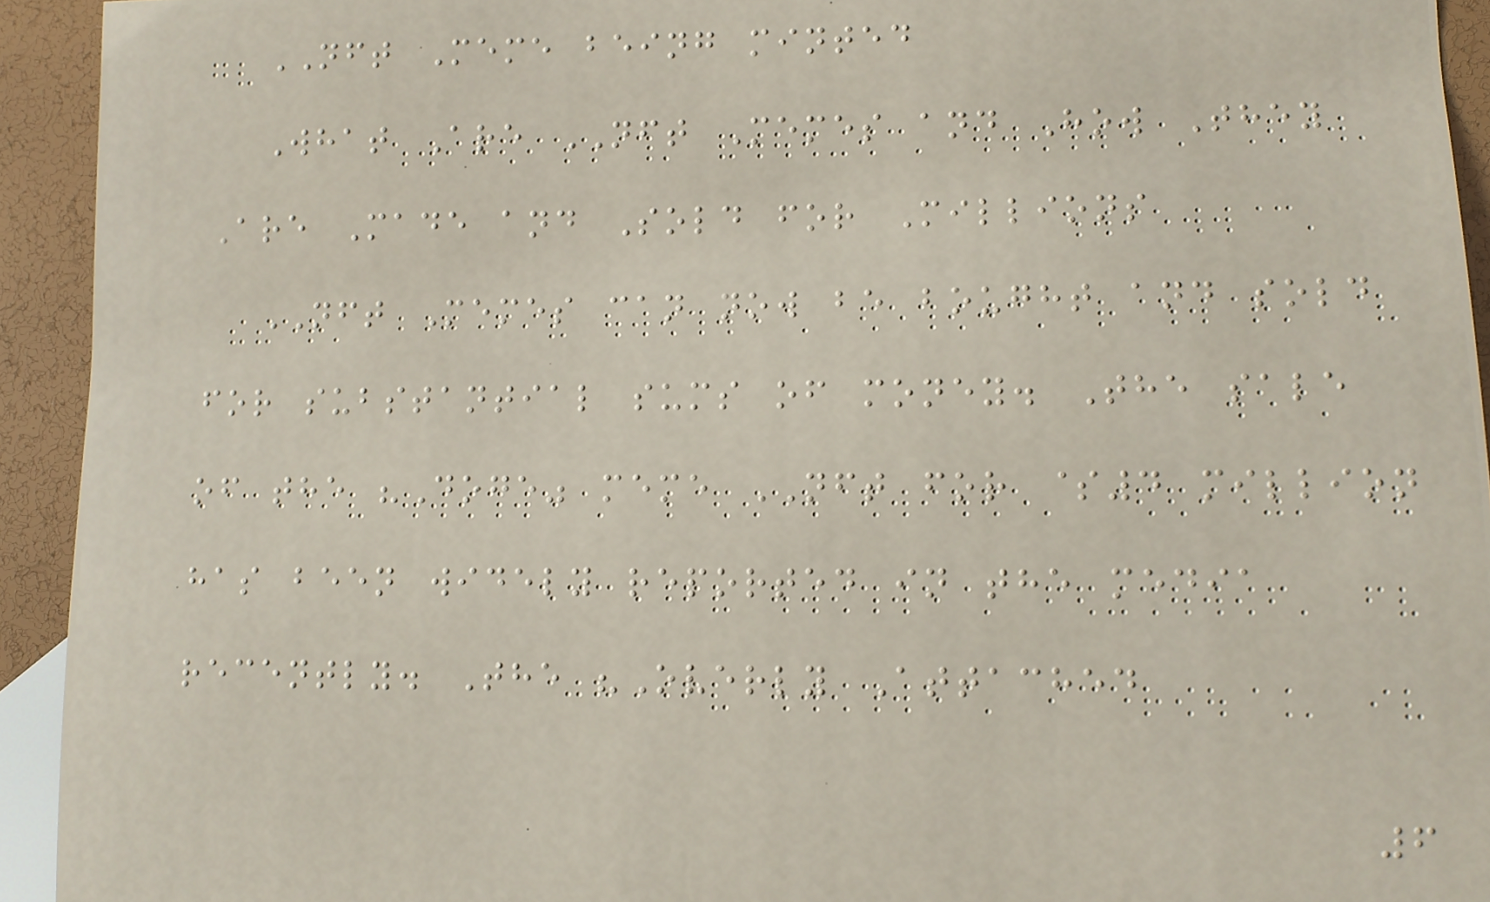NFT Meme being minted
What Are NFT Memes and How They
Are Made and Sold for Millions
NFT Memes can now be bought and sold
for substantial sums of money. The sale
of the "Doge" meme NFT for $4 million
has been widely reported in the media
recently. The "Overly Attached
6
